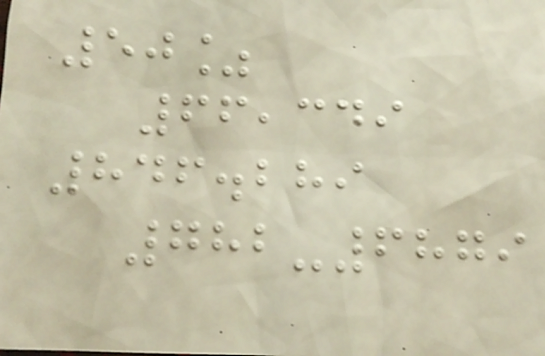50%
66,349
846.289
782-6879
